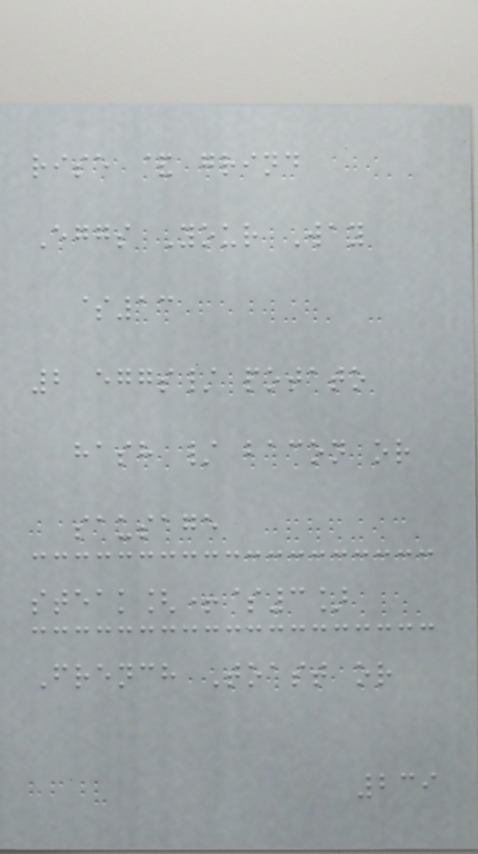rise & grind
Eggs Your Way
$13
2 eggs/ potato
hash / bacon or
sausage
steak[+$3]
French Toast or
239
